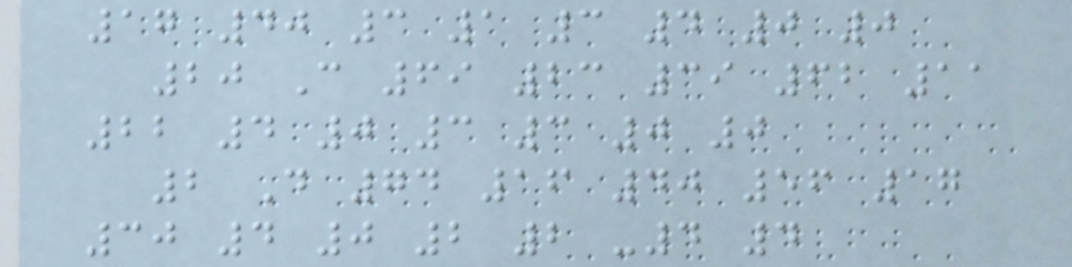17 40 3 1 3 4 0 0
20 C 69 23 39 62 11
22 4 0 3 3 0 0
2 D 74 16 40 56 17
30 4 0 2 2 -4 4
